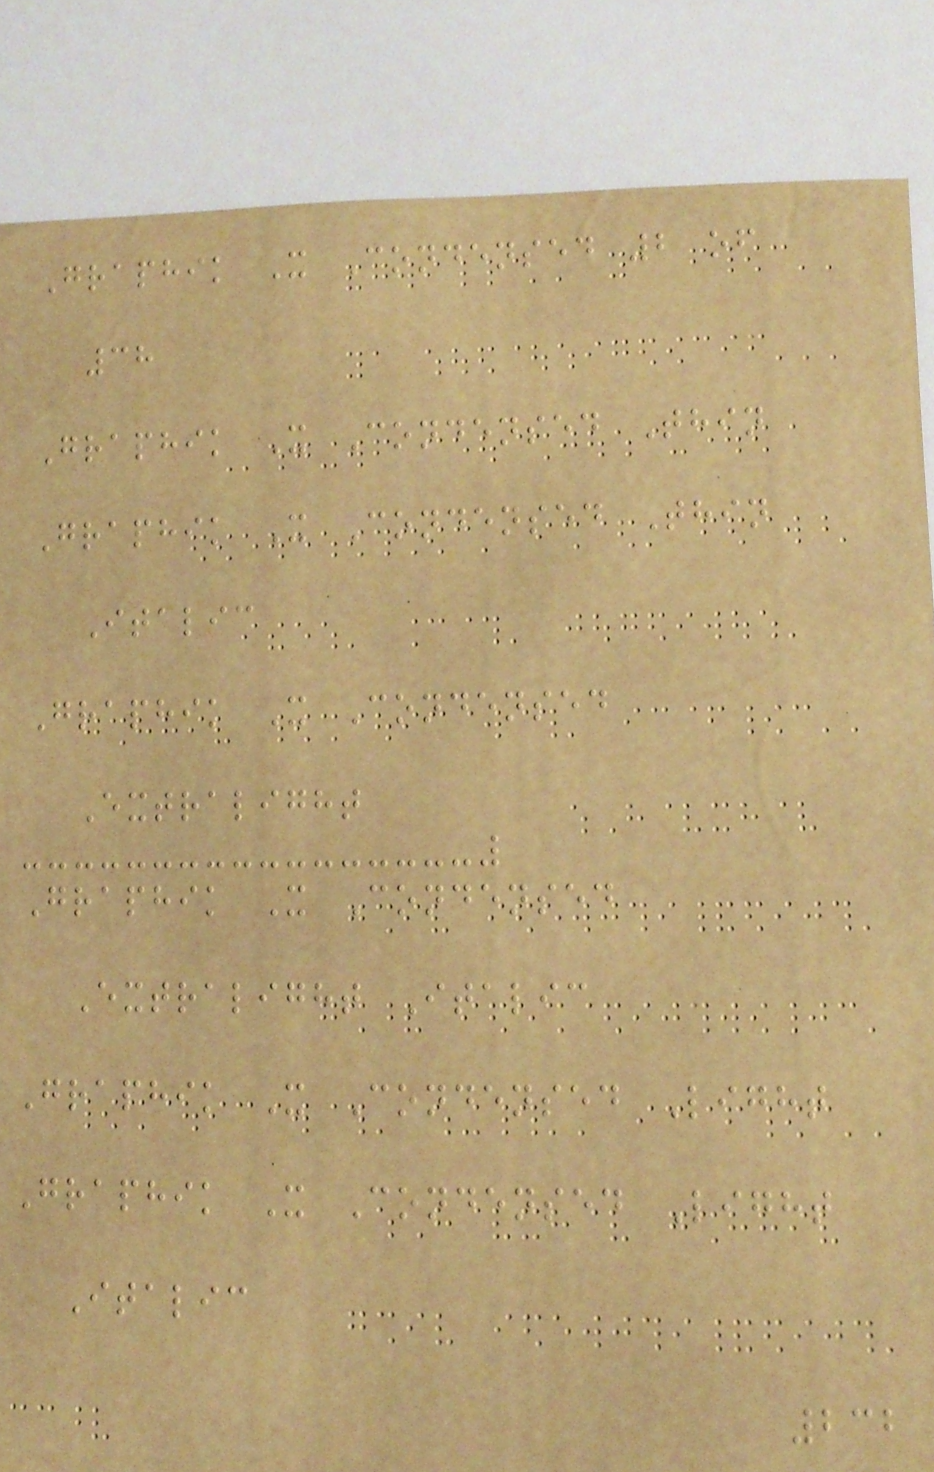Graphik X Condensed 2 of
38
Graphik X Condensed Thin
Graphik X Condensed Thin
Italic
Graphik X Condensed
Extralight
Graphik X Condensed
Extralight Italic
Graphik X Condensed Light
Graphik X Condensed Light
Italic
232
